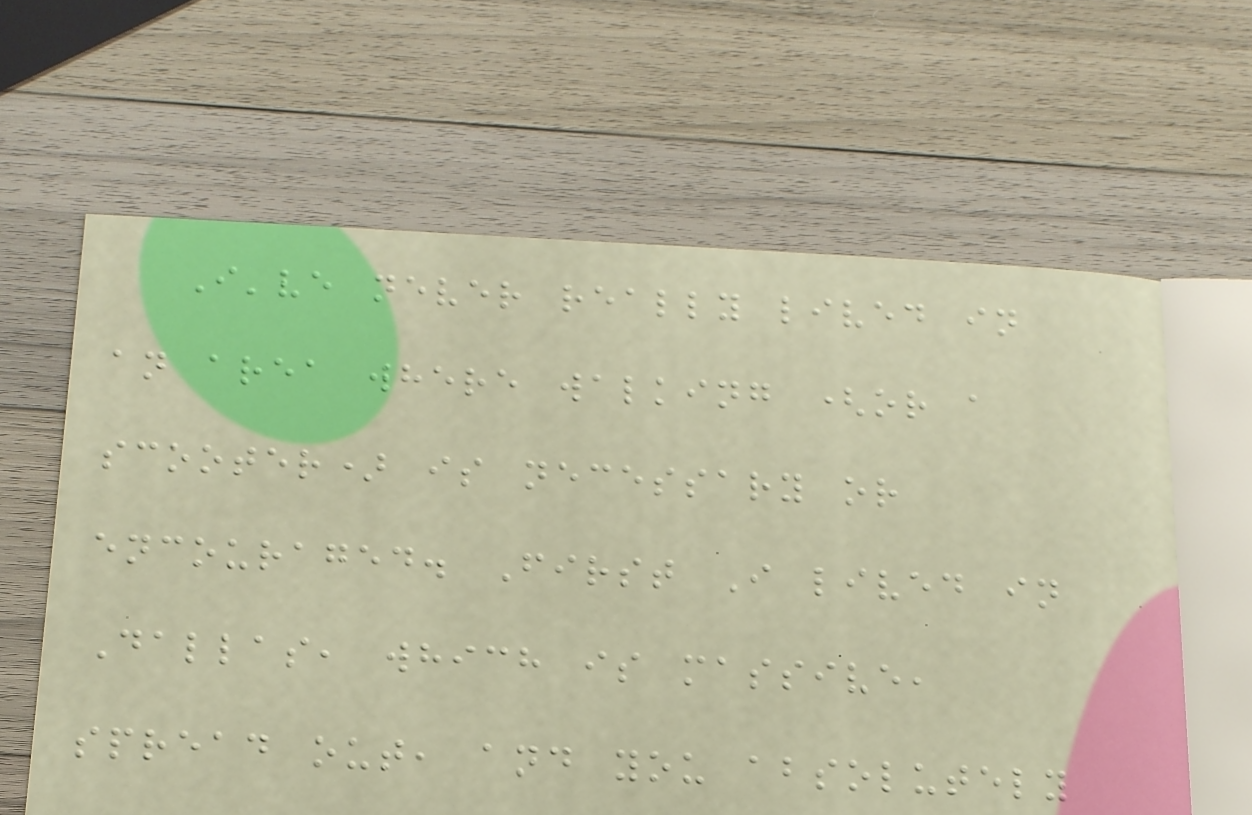I've never really lived in
an area where walking (or a
scooter) is necessary or
encouraged. First I lived in
Dallas, which is massive,
spread out, and you absolutely
